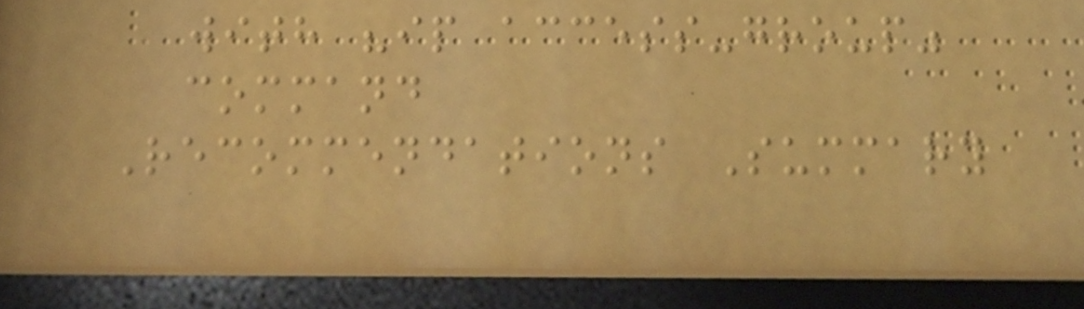with "ip access-group"
command
Recommendations Summary
